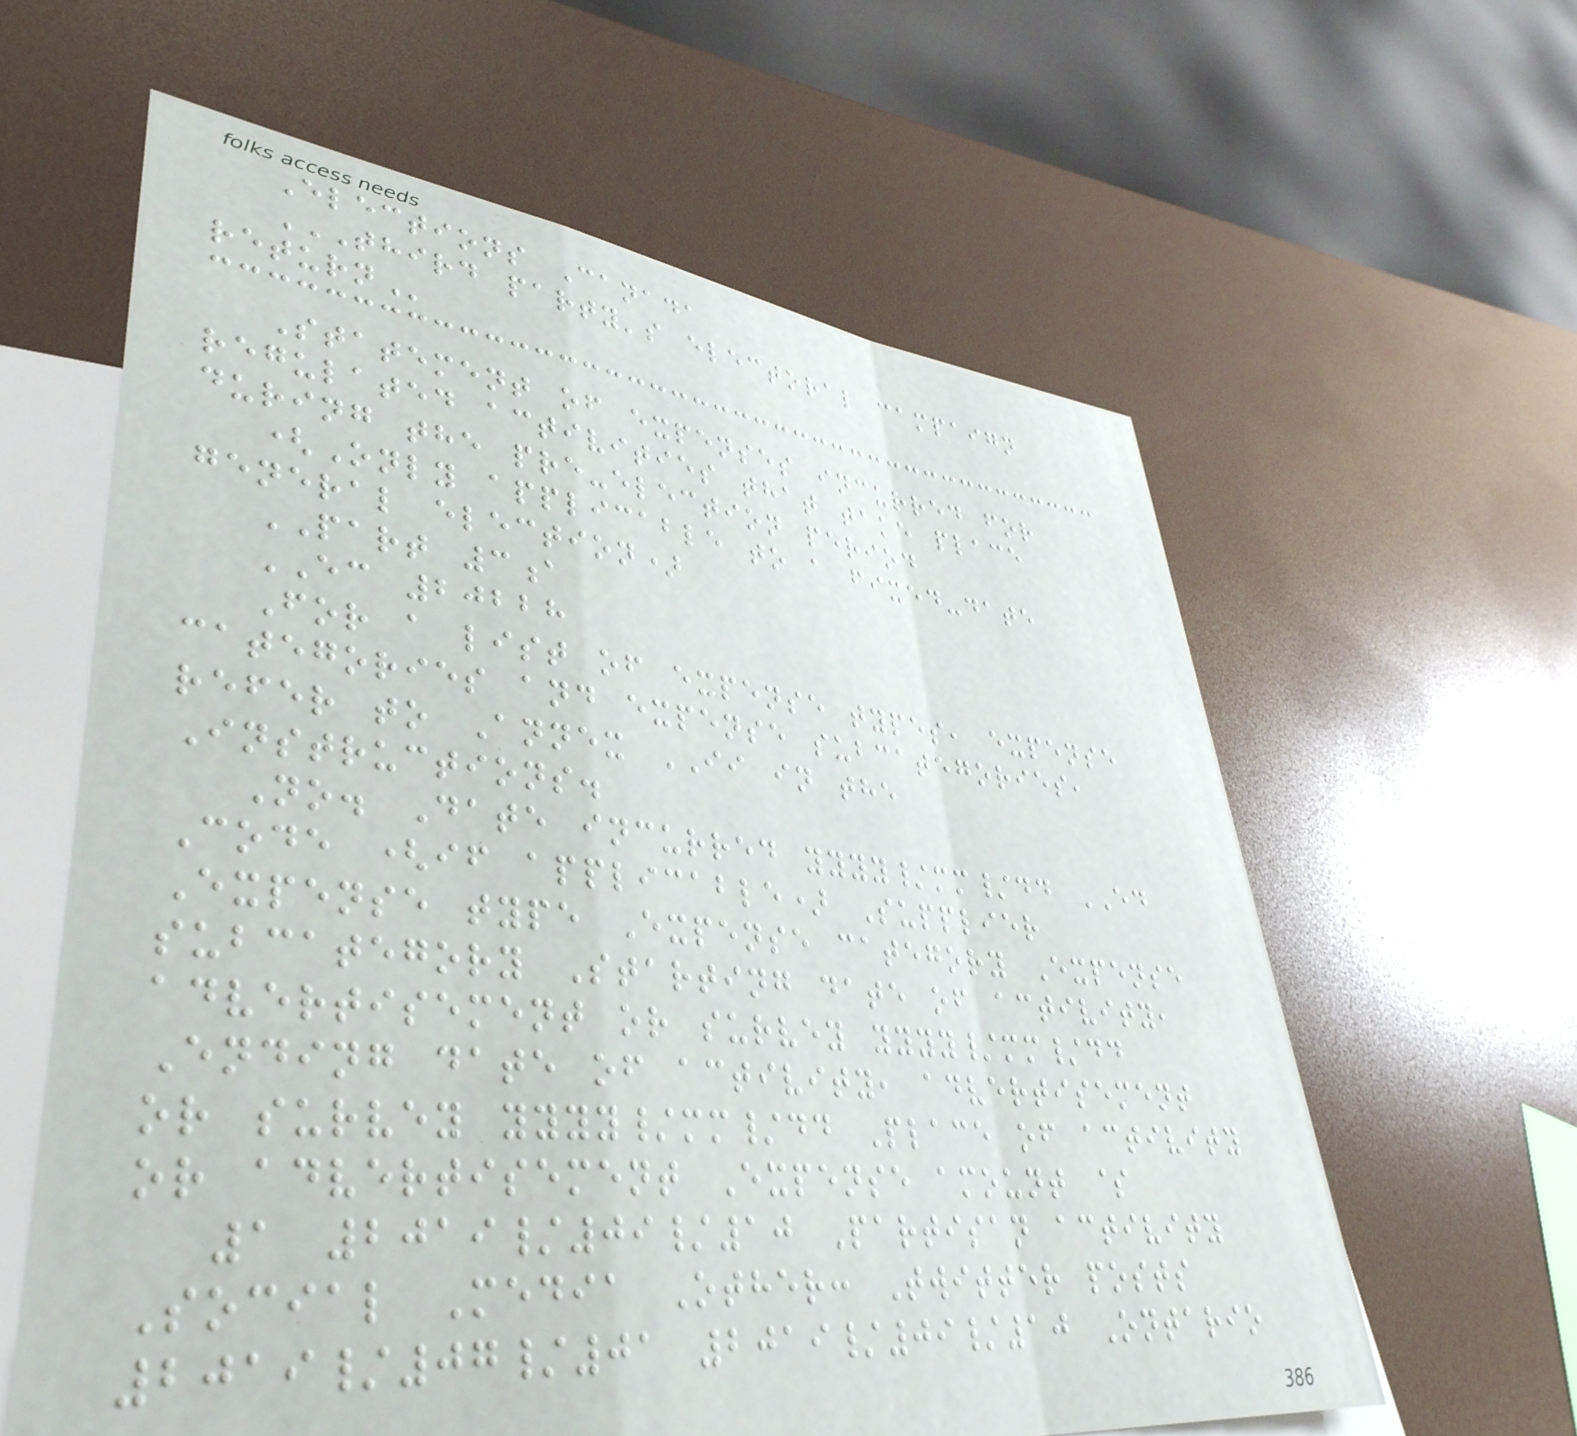Elections Canada
THIRD PARTY'S ELECTORAL CAMPAIGN
RETURN
Statement of expenses incurred for
regulated activities that take place
during the pre-election period
(Only applicable to a fixed-date
general election)
PART 3a
EC 20228
For a list of expense types, expense
categories and expense subcategories,
refer to Annex II in the
Instructions.
No. Date incurred yyyy/mm/dd ED
Code (if applicable) Supplier
Expense type Expense category Expense
subcategory Starting date of activity,
advertisement or survey yyyy/mm/dd
Ending date of activity, advertisement
or survey yyyy/mm/dd Place of activity
or advertisement Expense amount $
1 2019/09/10 Partisan activity
Social Media Other: Twitter posts
2019/07/01 2019/09/10 Ontario
